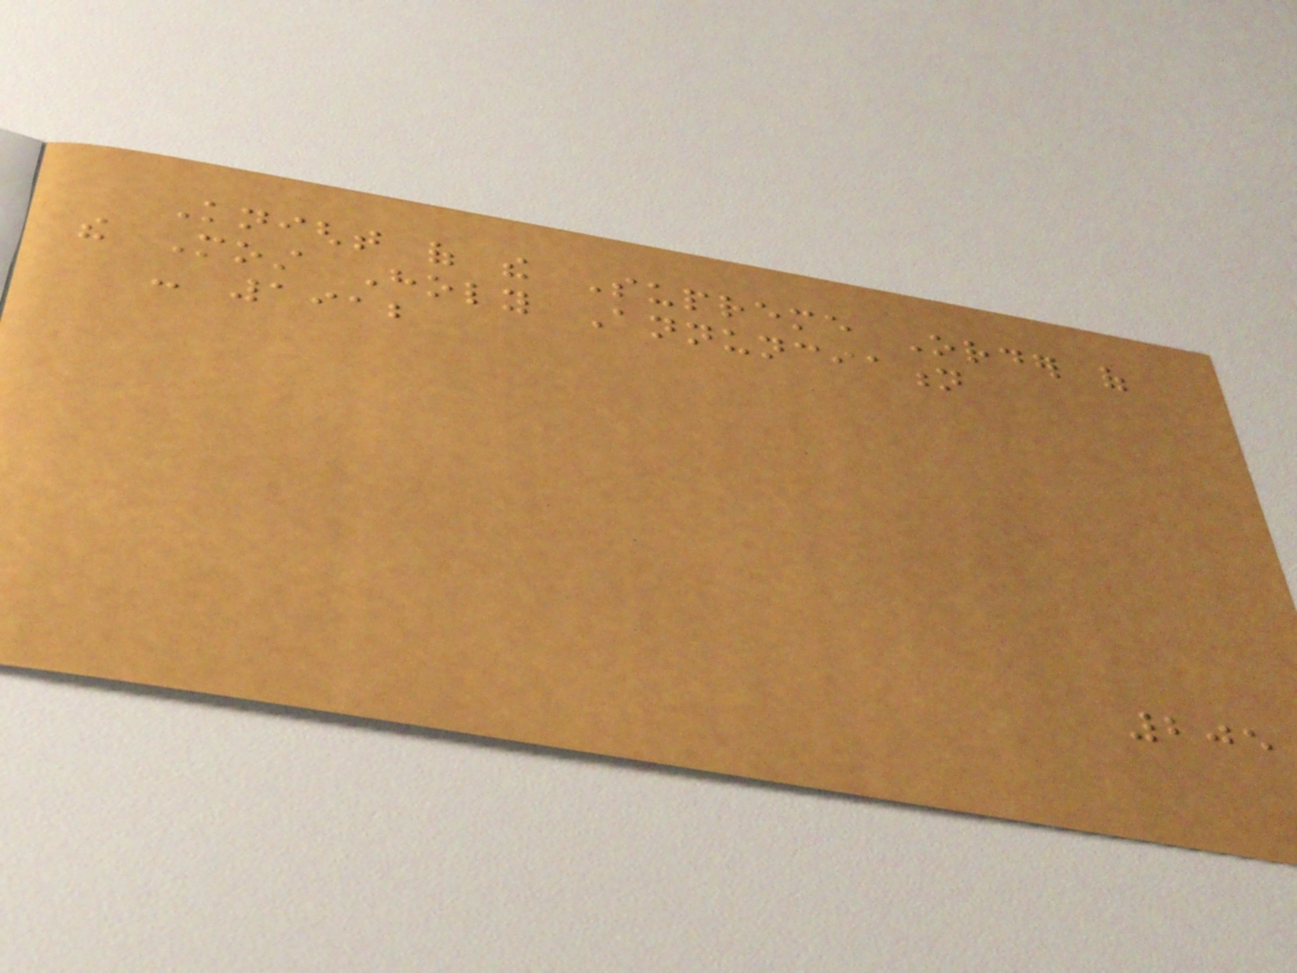Knight of the Supreme Order of
the Most Holy Annunciation
- 1912
205
